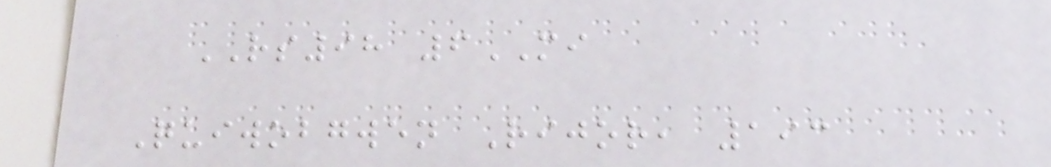RS98 6MI
Quiwobgwen Rijor, 193
